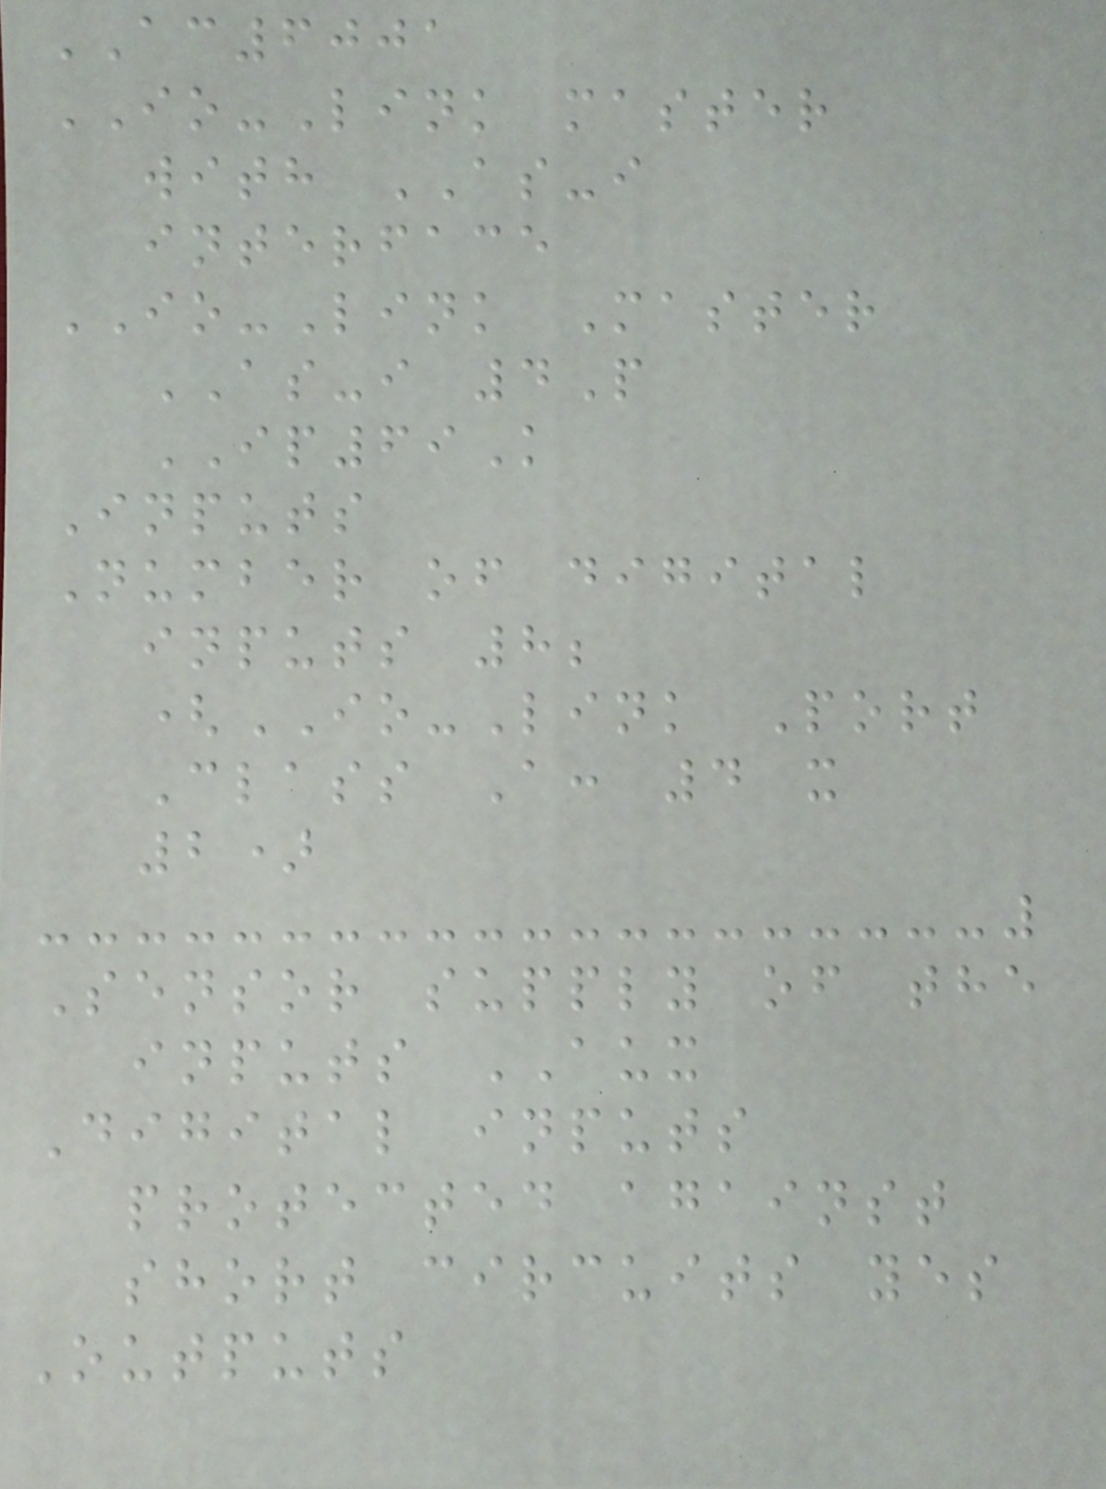AC6001
IO-Link master
with AS-i
interface
IO-Link Master
AS-i 4P
IP69K
Inputs
Number of digital
inputs 8;
(IO-Link Port
Class A: 4 x
2)
Sensor supply of the
inputs AUX
Digital inputs
protected against
short circuits yes
Outputs
